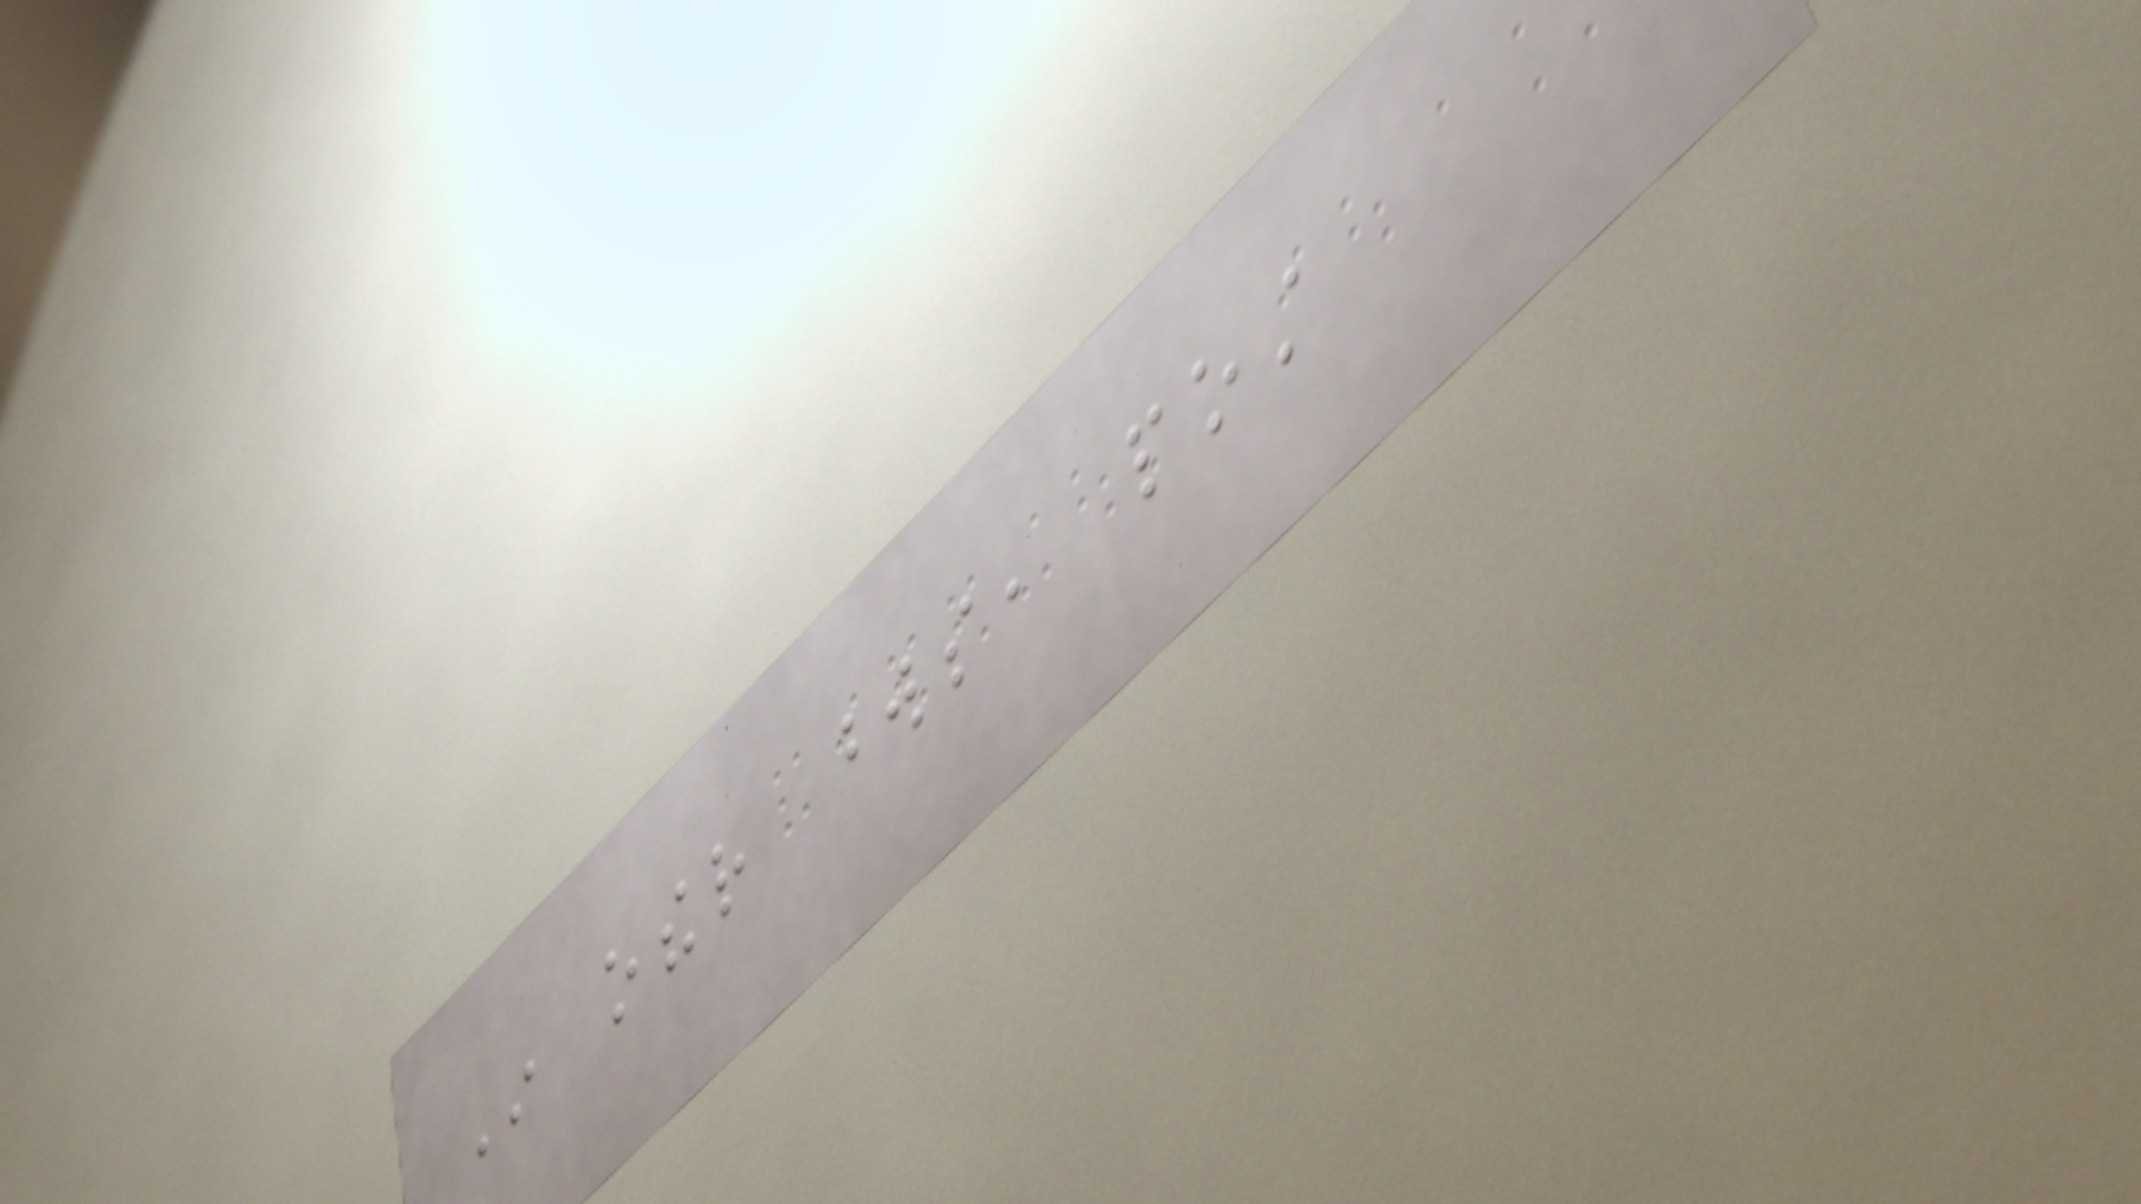In other words, post
